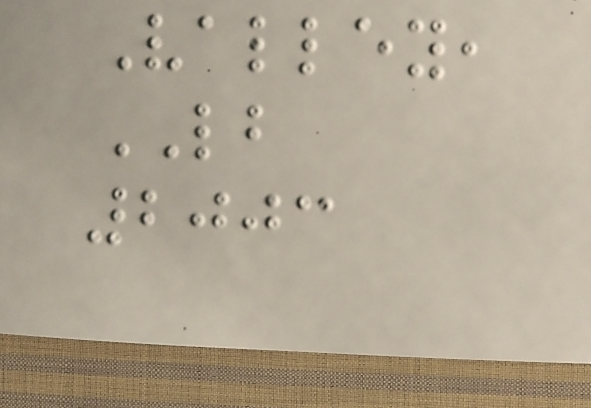Valley,
LB
2003
